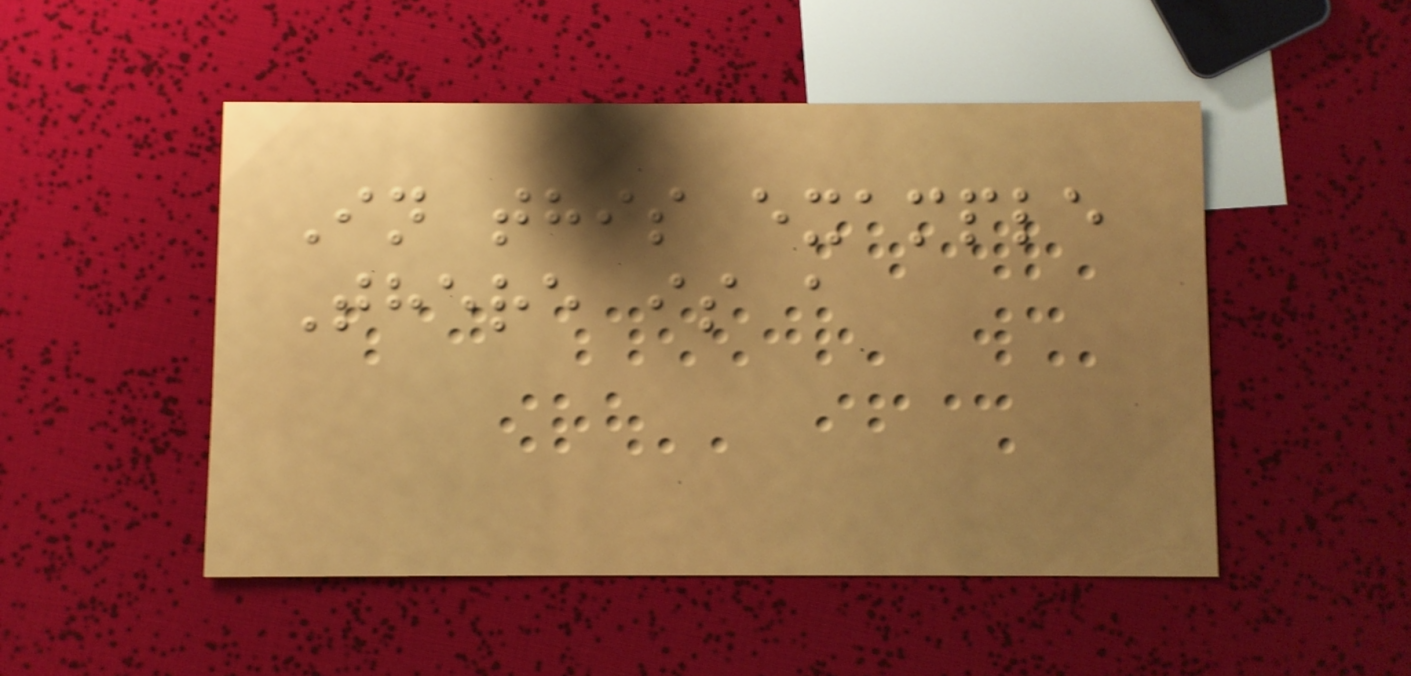In this example
There is a
